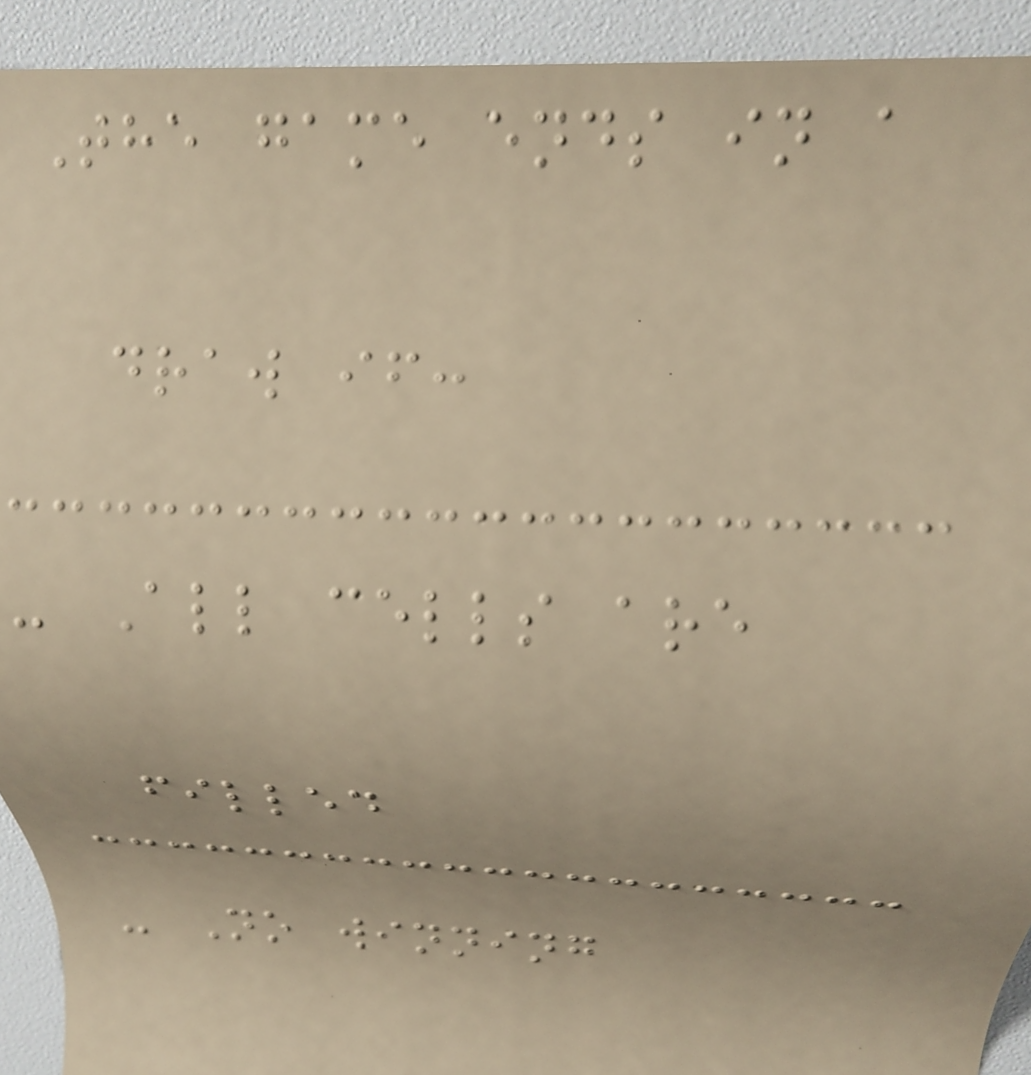The game ends in a
draw if:
- All cells are
filled
- No winning
